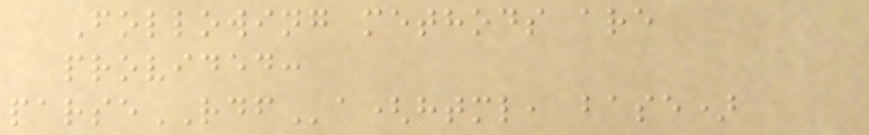Following methods are
provided:
parseRDFa(html, base)
